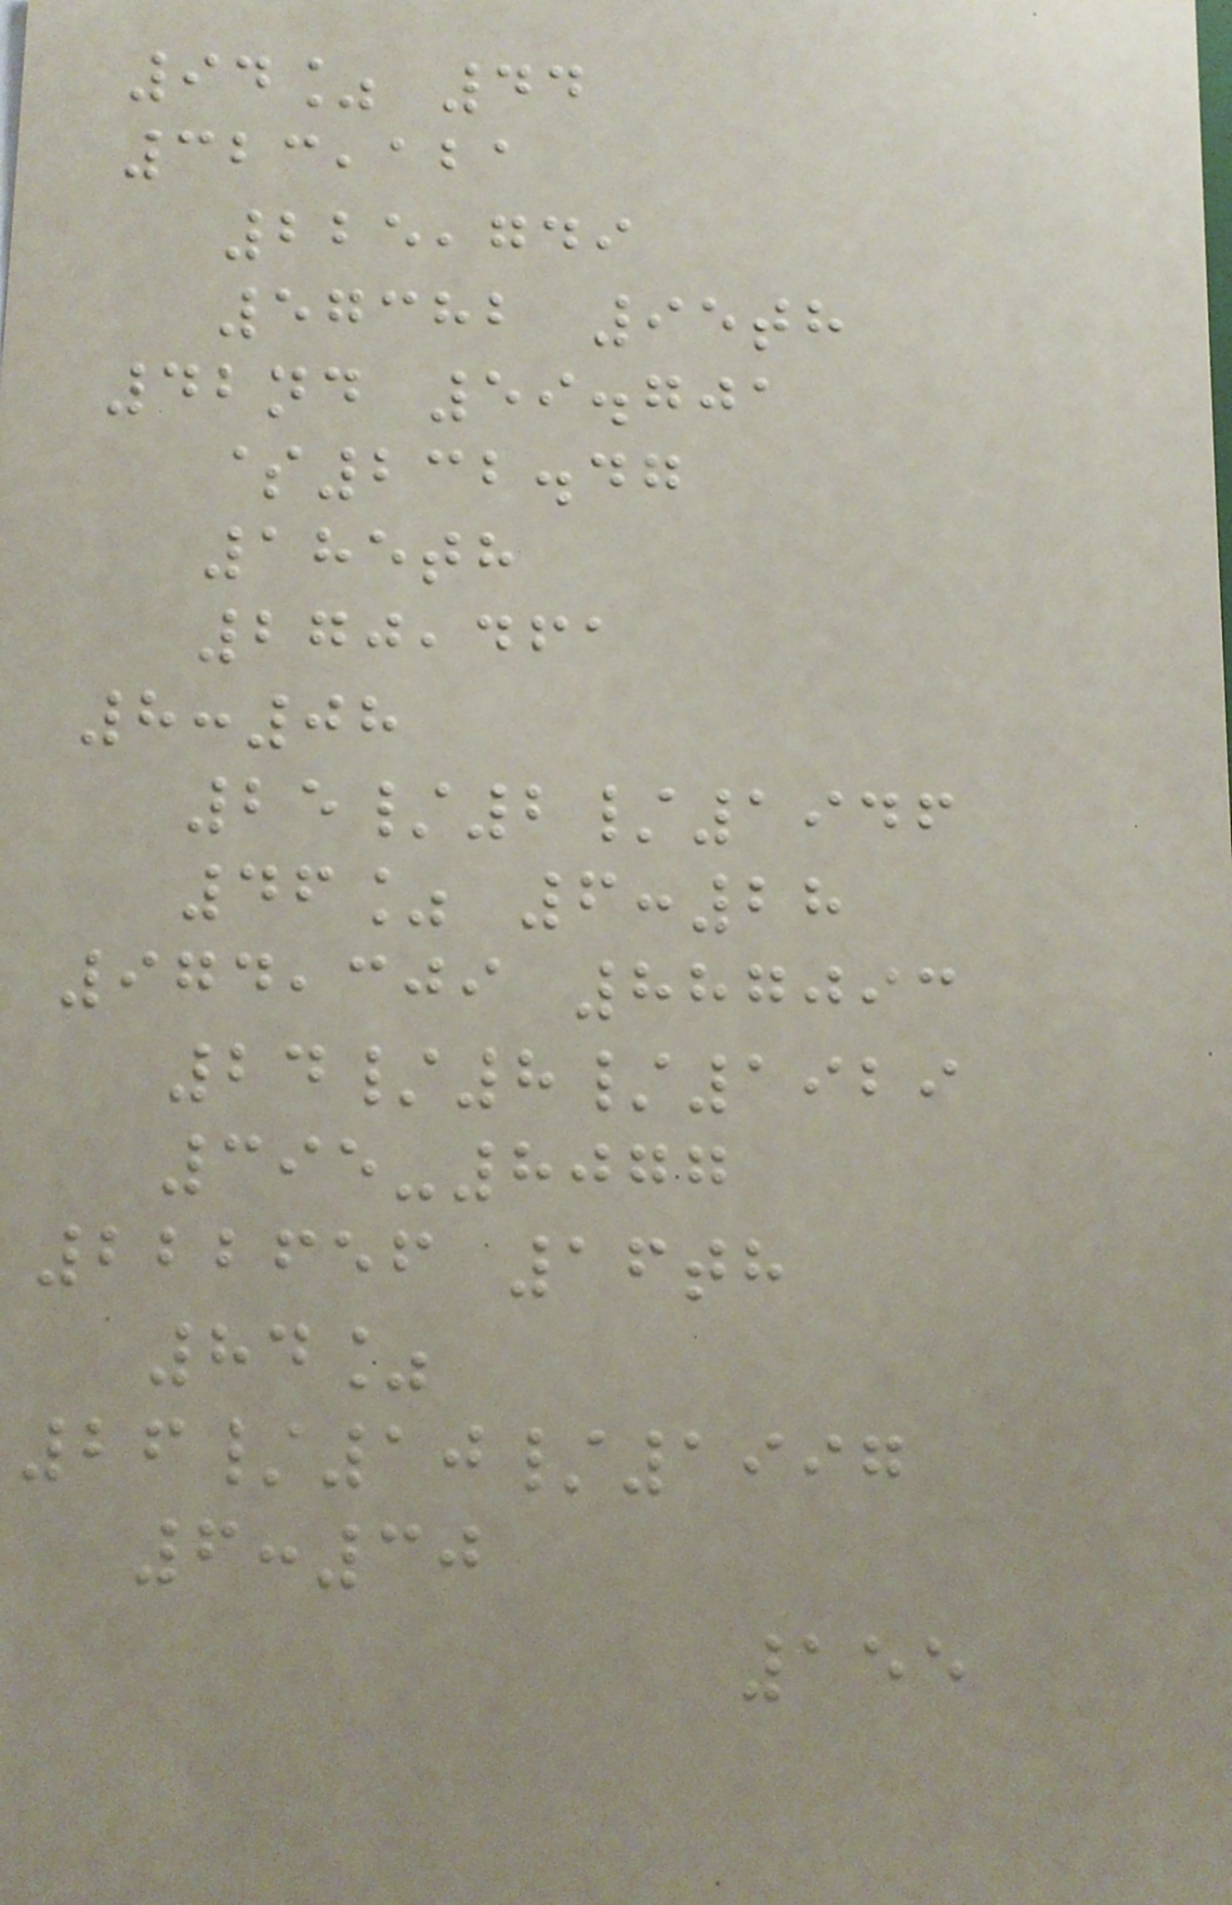94% 44
323,121
225,749
57382 95th
42nd 59.701
$232.47
185th
270,461
8:08
25/2/1946
46% 6:28
974,309 887093
24/8/1929
395-8077
222656 16th
84%
26/10/1997
6:30
155
